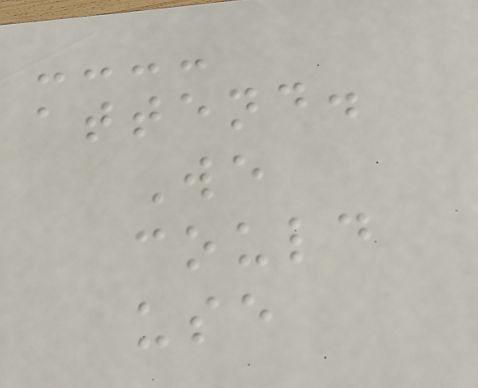attend.
We
could
use
